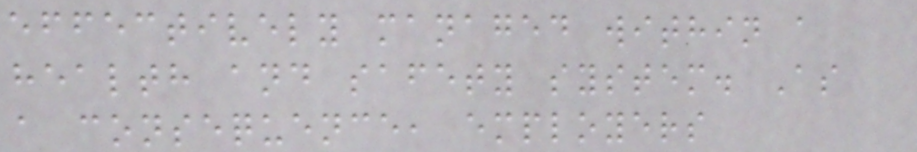effectively managed within a
health and safety system. As
a consequence, employers
